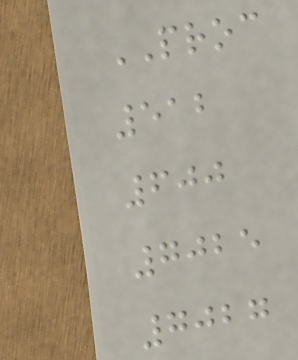PROC
512
600
7025
7027
